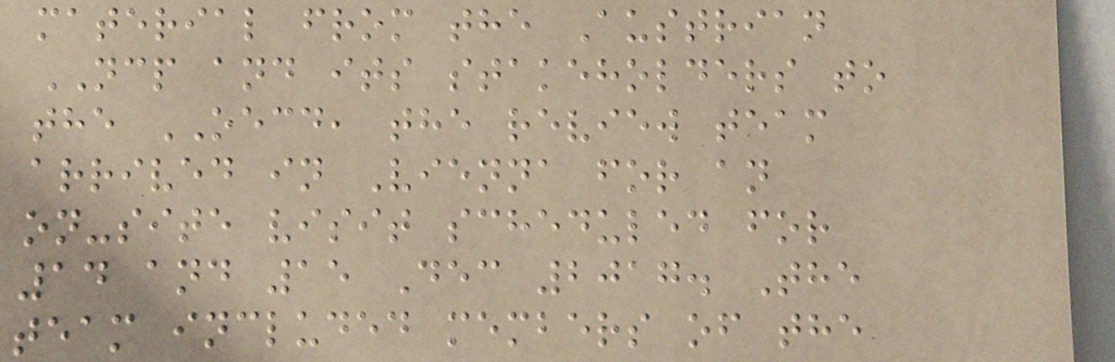material from the Austrian
NCP and its stakeholders to
the OECD, the review team
arrived in Vienna for an
on-site visit scheduled for
14 and 15 Dec 2017. The
team included members of the
